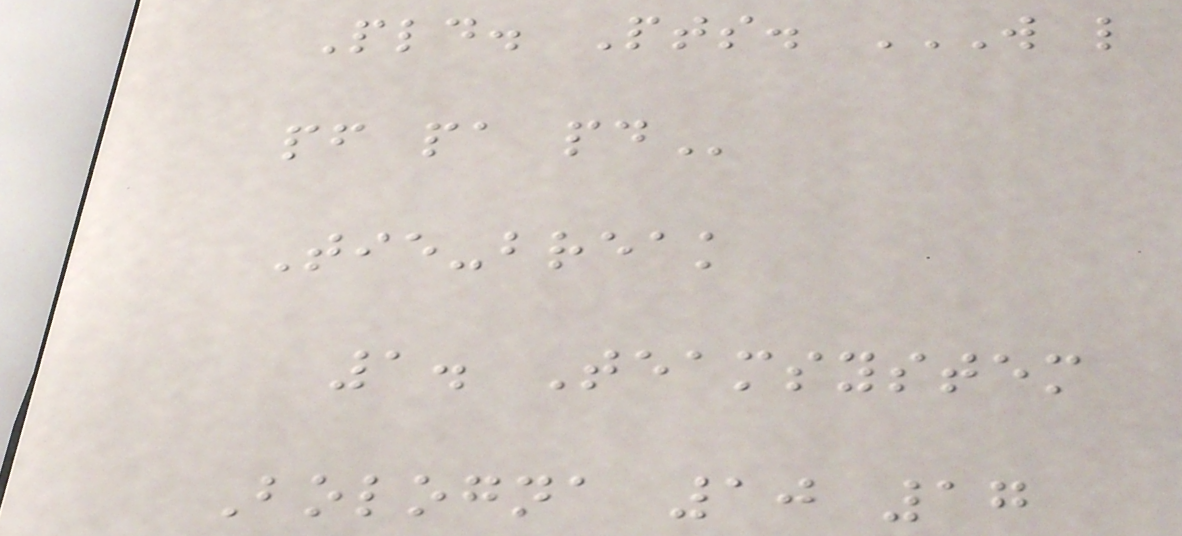Pld. Pts. W L
PF PA PD
Tie-break
1. Teamsystem
Bologna 10 17
